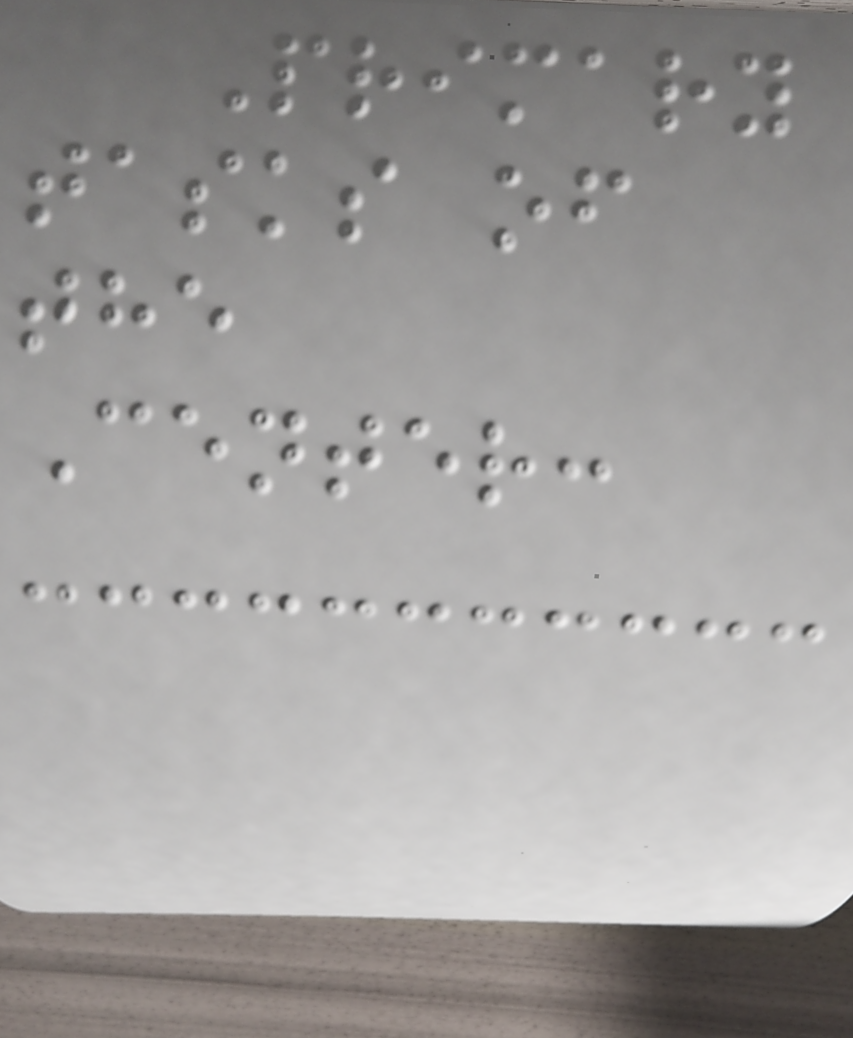Primary
tasks of
the
Center:
